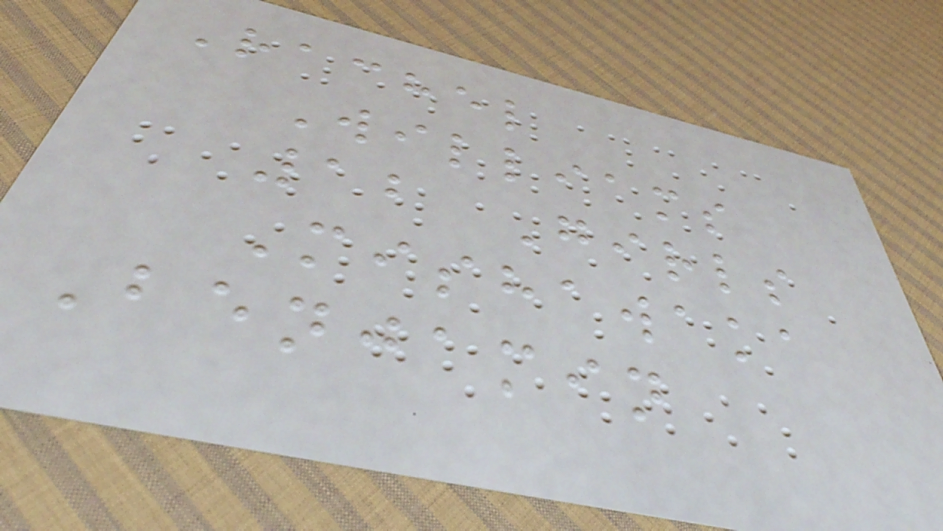Rachel
Williams
12 Girls
Mishawaka
Benjamin
